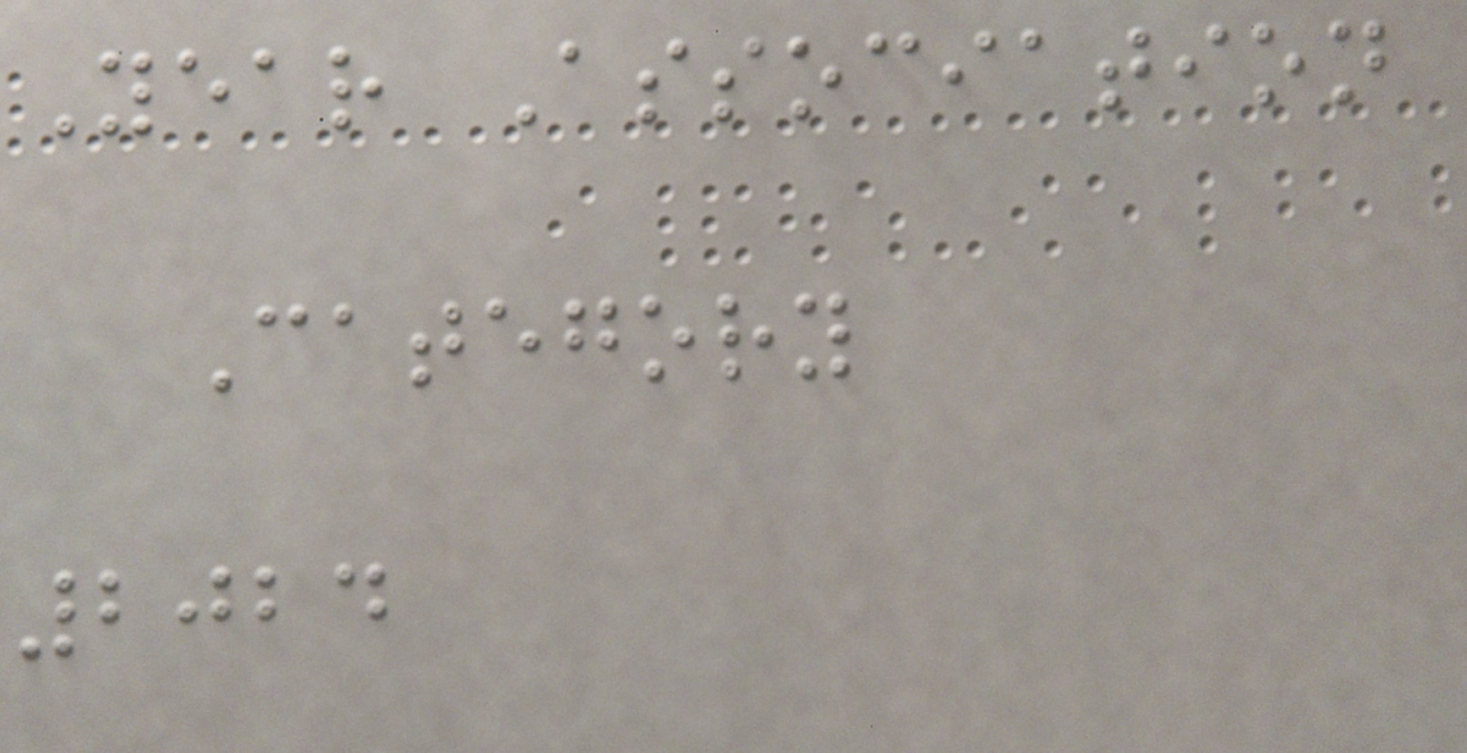Year Association
Category
2024
